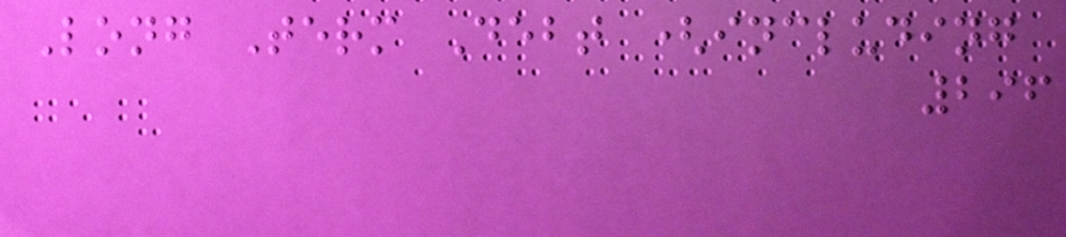Long Term Debt (including
296
